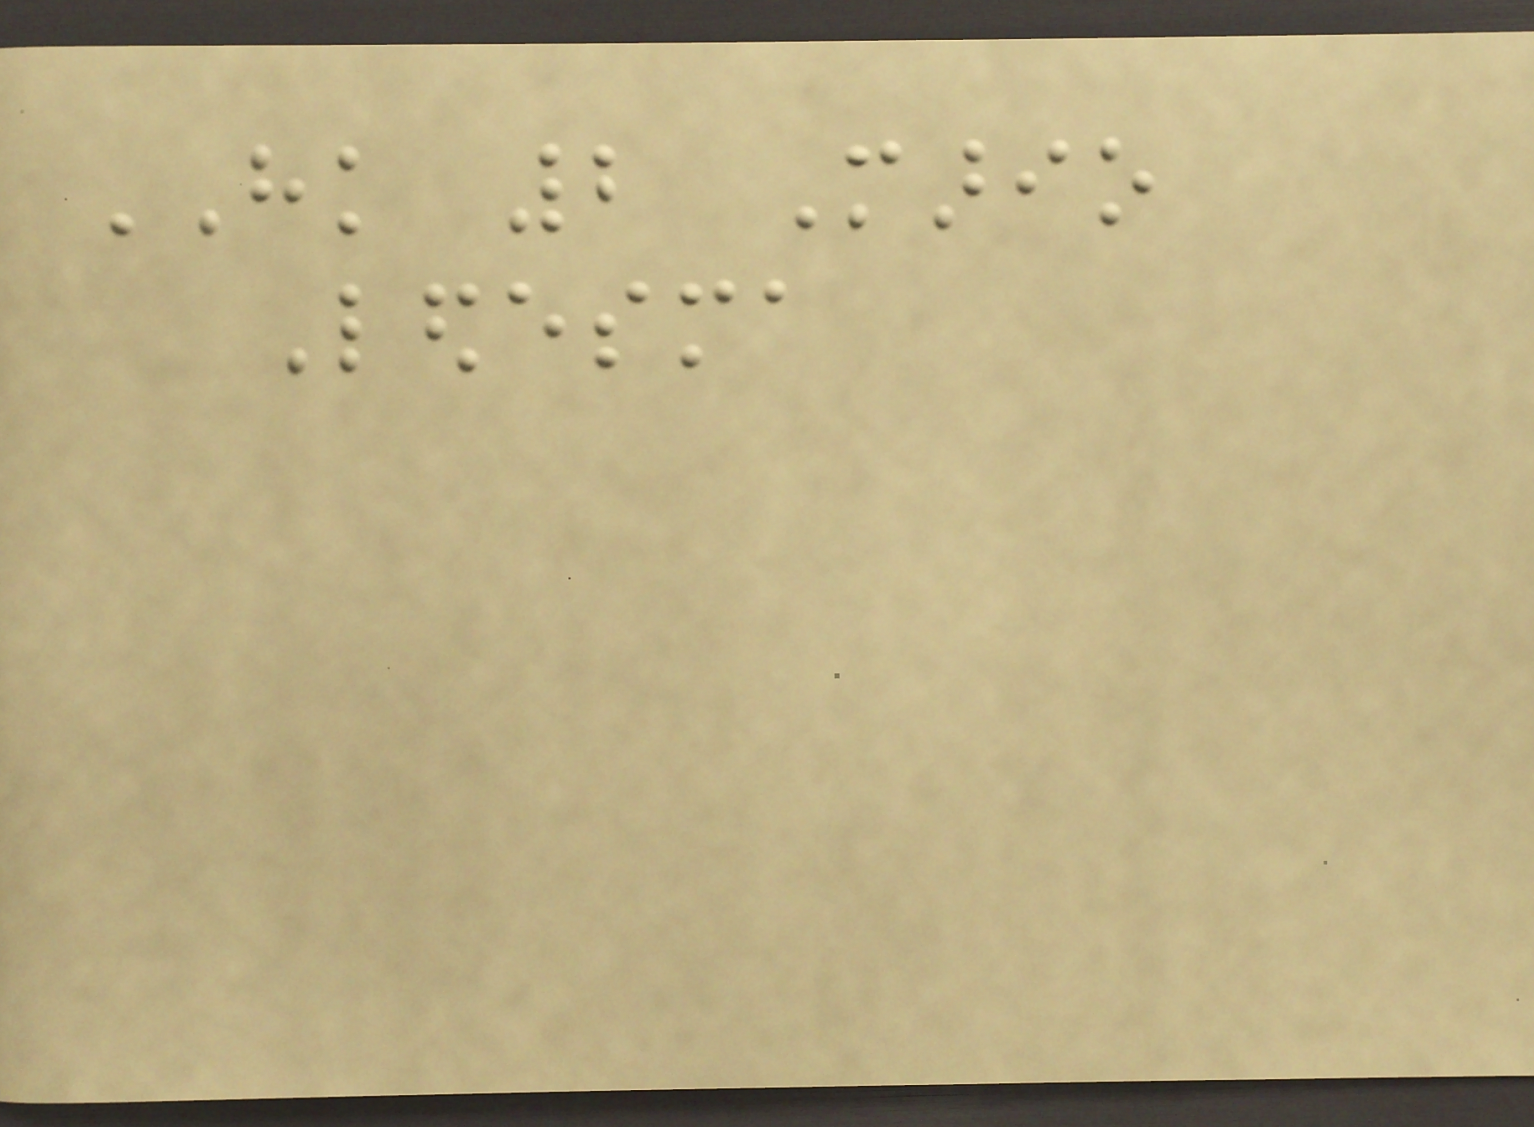HK 2 Mario
Ledesma
